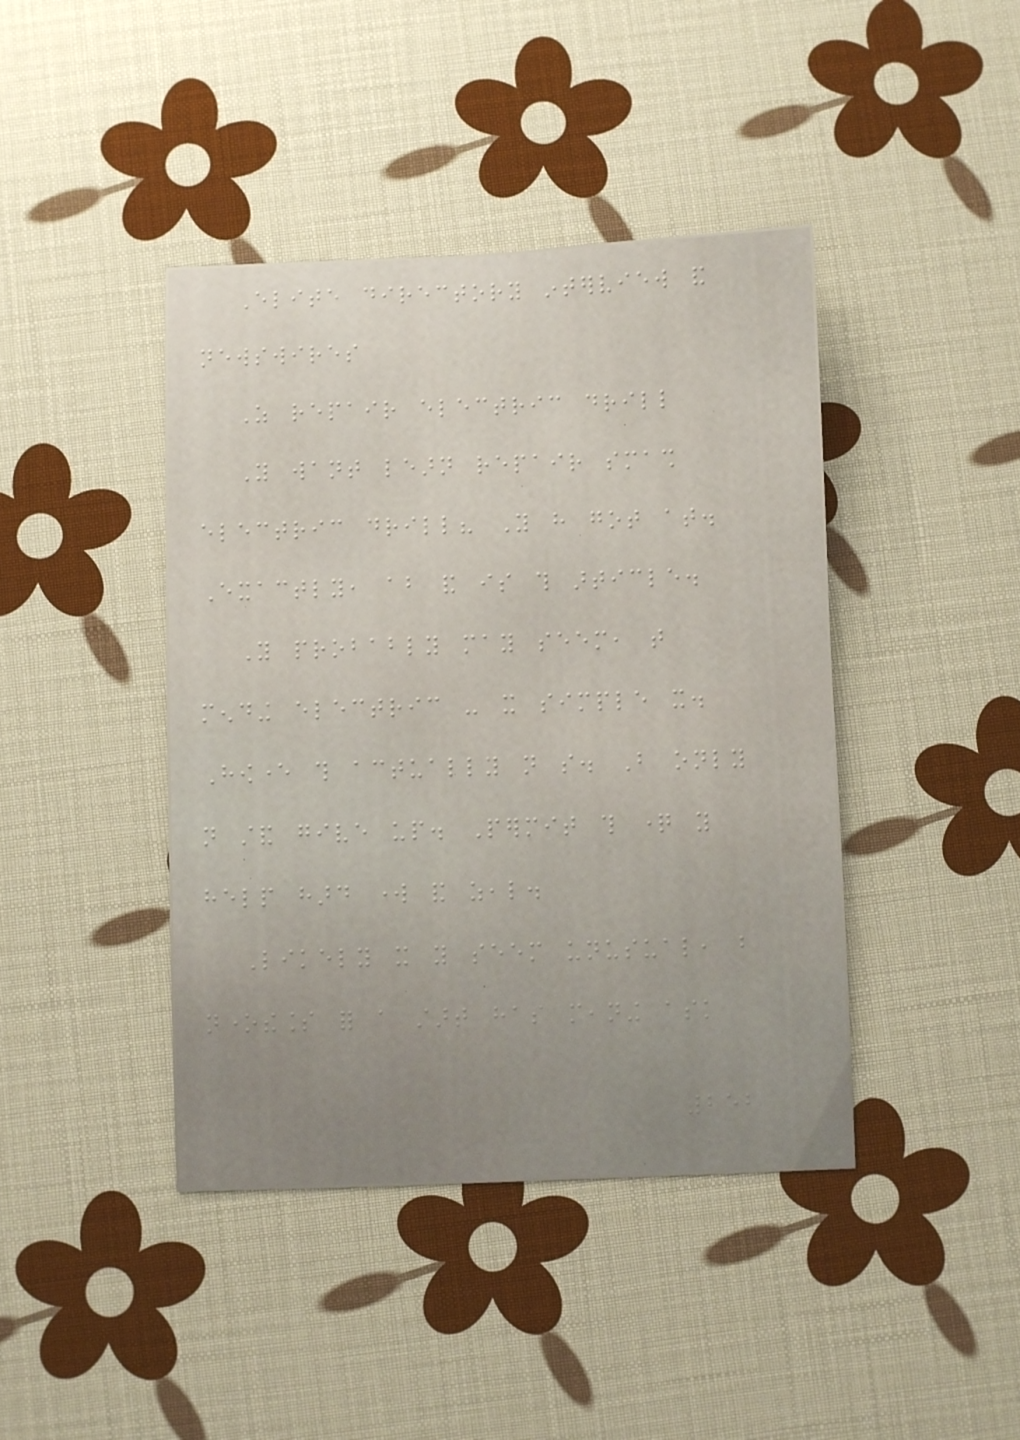Elite directory interview and
newswires
As repair electric drill
You want learn repair smash
electric drill? You have got at.
Exactly, about and is this article.
You probably may seem, that
mending electric - it simple it.
However this actually not so. But only
not stand give up. Permit this question you
help hard work and zeal.
Likely it you seem unusual, but
nonetheless for a start has meaning ask
252
